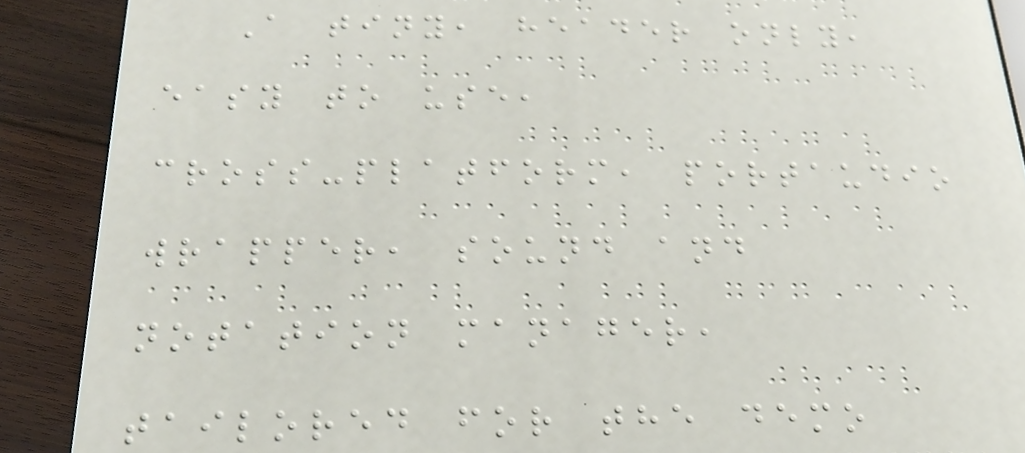A tiny, header only,
easy to use,
cross-platform, portaudio
wrapper, sound and
notation manager,
tailored for the demo
